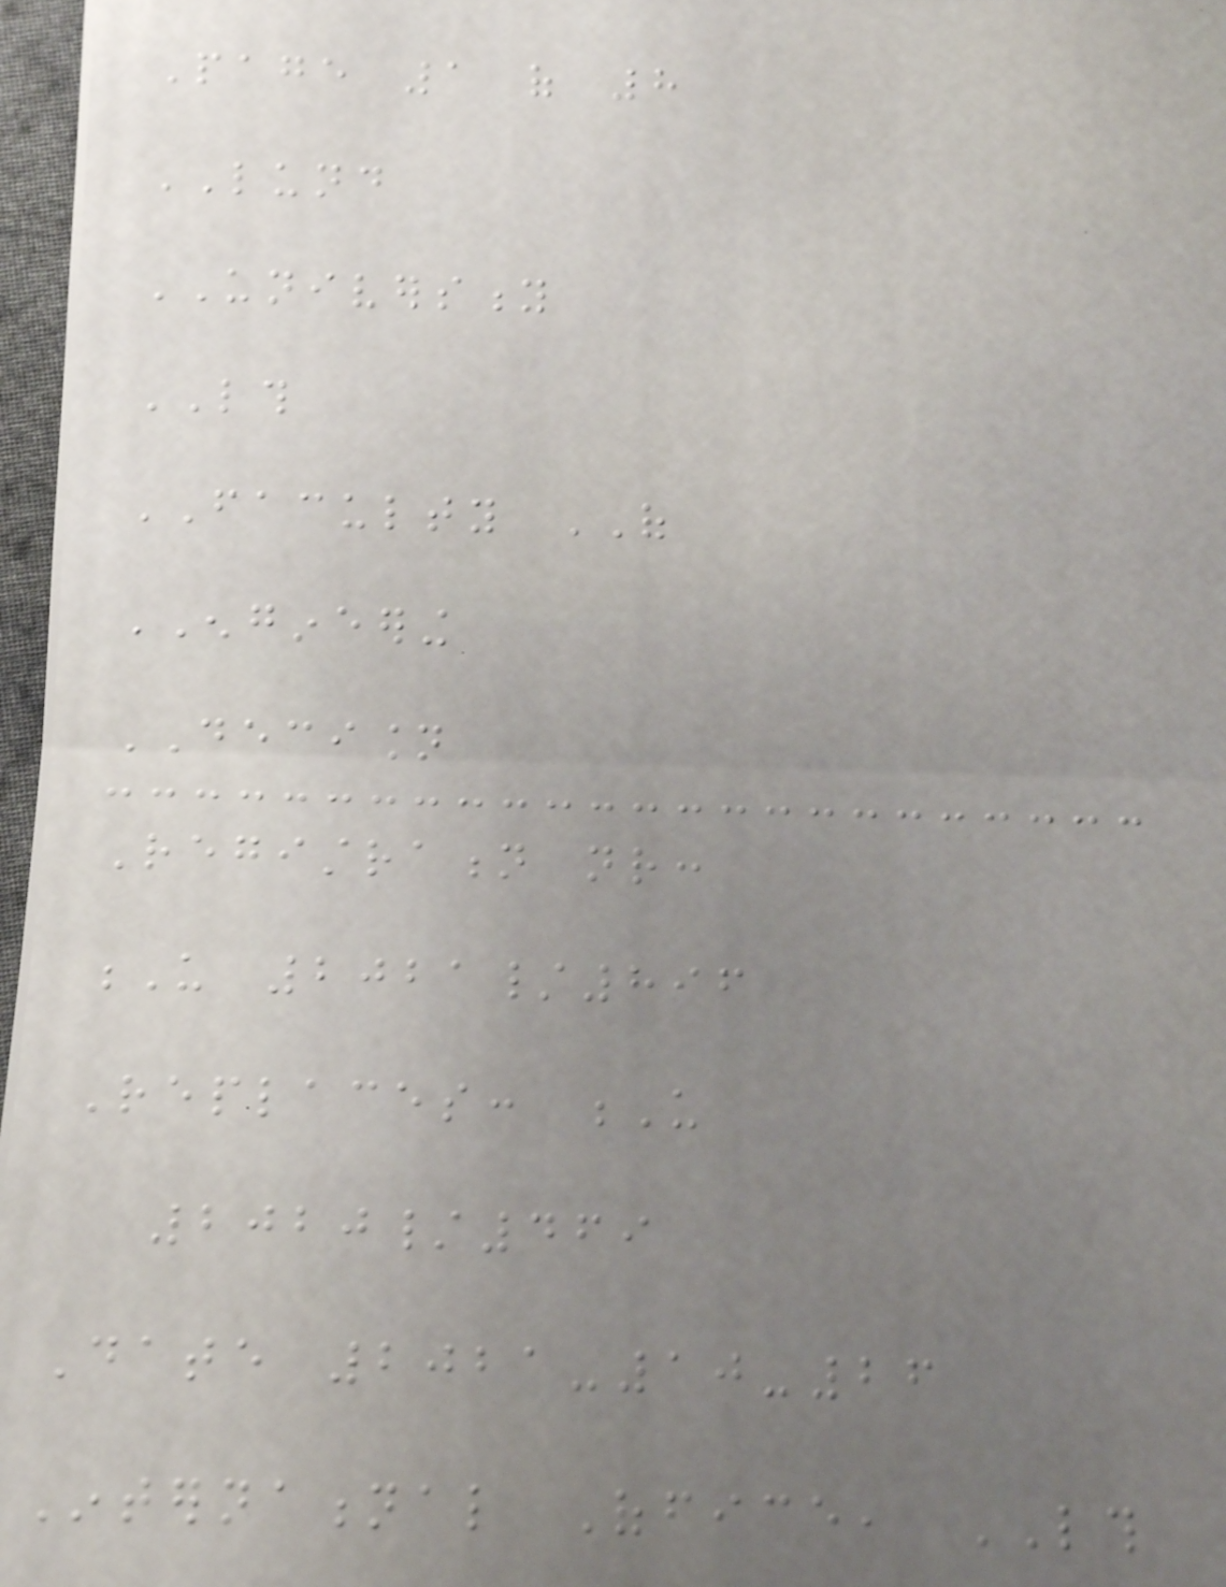Page 1 of 8
LUND
UNIVERSITY
LTH
FACULTY OF
ENGINEERING
DECISION
Registration nr:
U 2021/896
Replaces: U
2020/469
Date 2021-10-26
International Office, LTH
